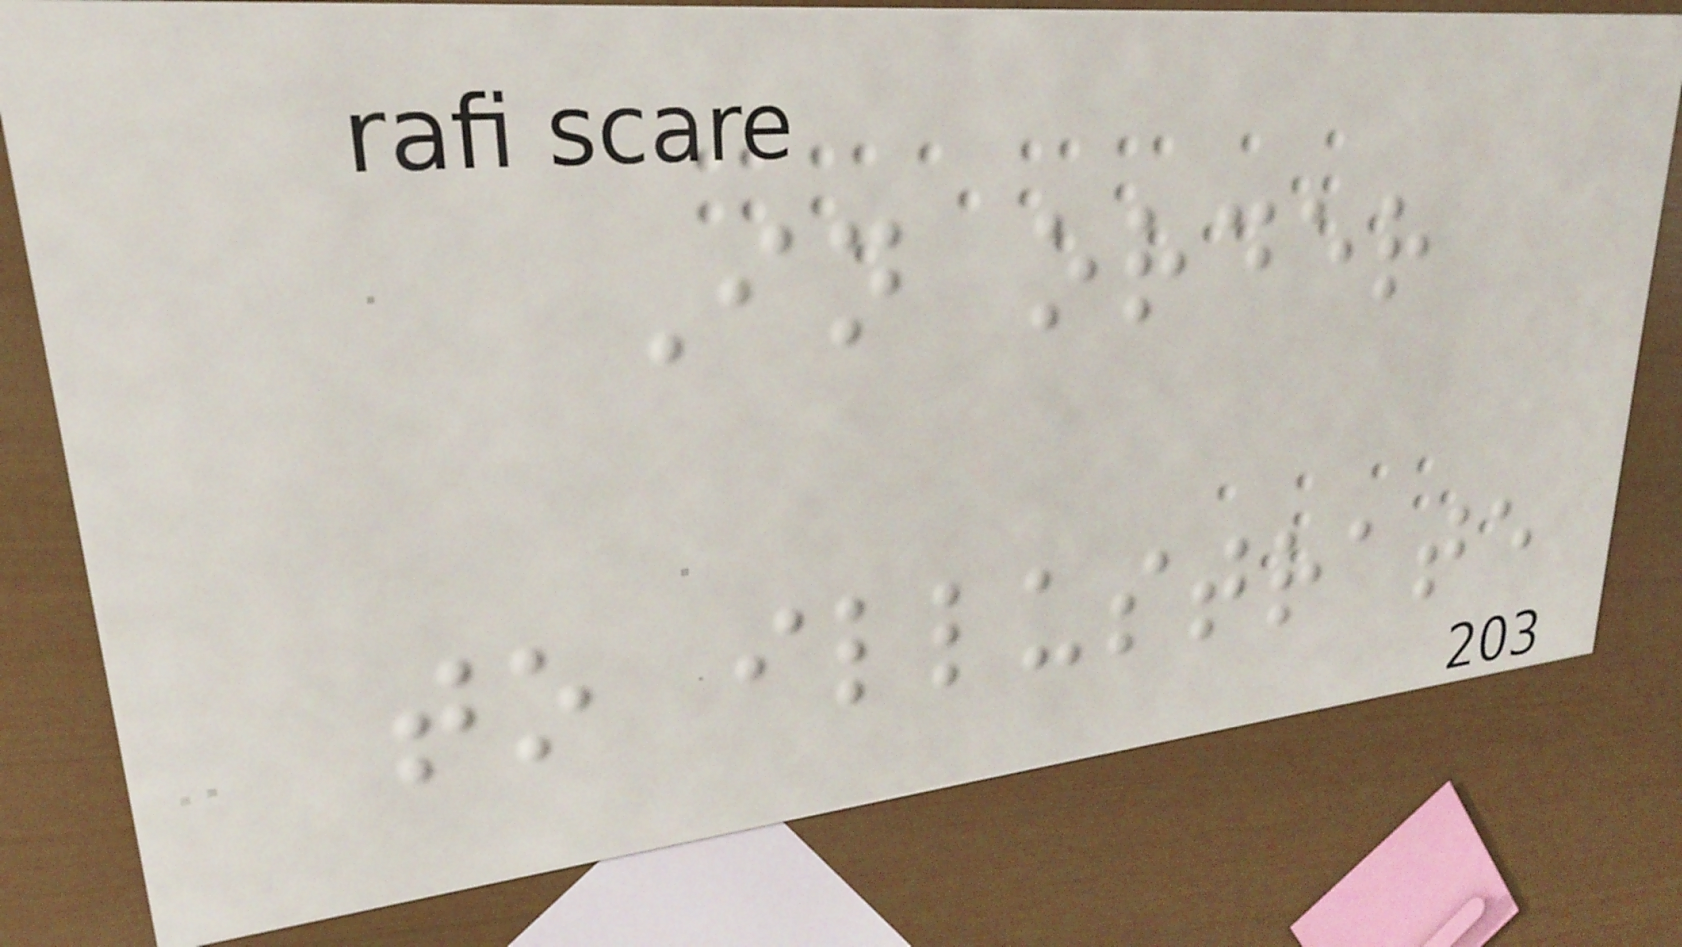In order
to illustrate
